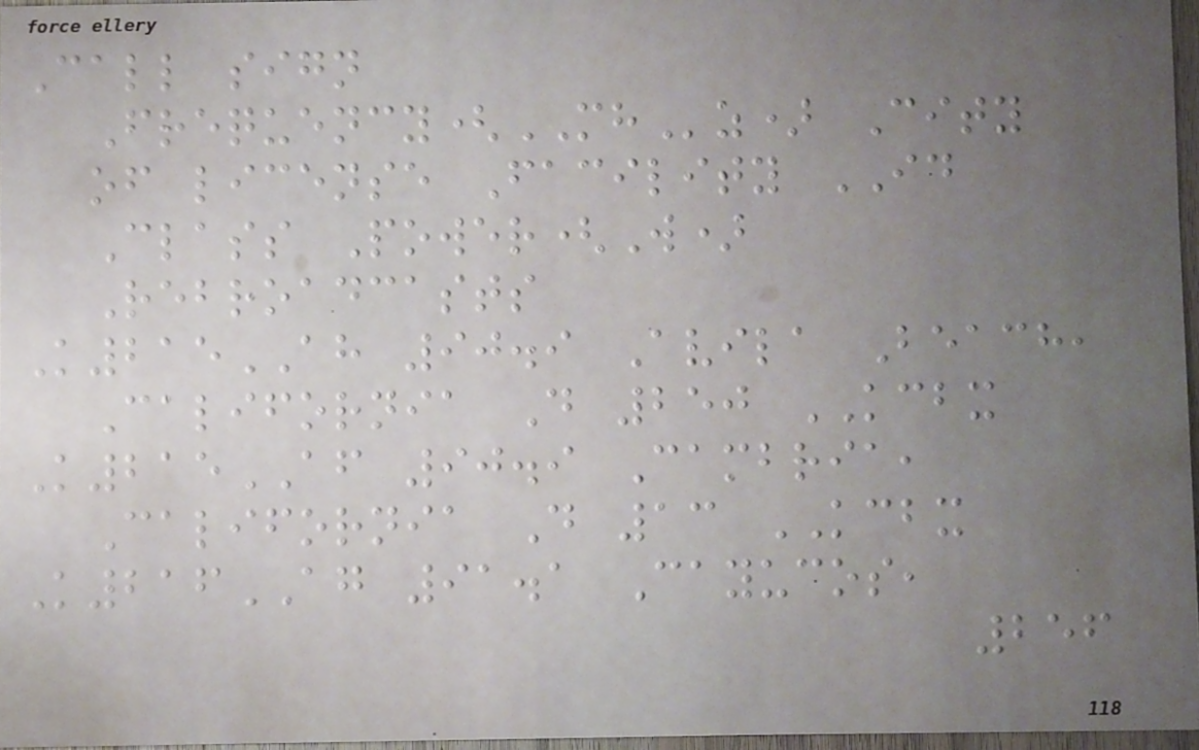Call sign
Frequency(MHz) City
of license Facility ID
Class Power(W)
Rebroadcasts
K215AH 90.9 Avila Beach,
California D 250 KCBX
K215AF 90.9 Cambria,
California D 13 KCBX
K216AG 91.1 Cayucos,
256
